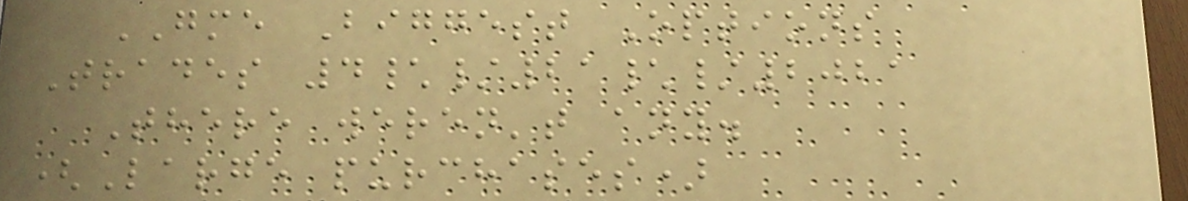GME Biggest Options
Trades 4\/21\/2021
There weren't any.
(Large purchases)
